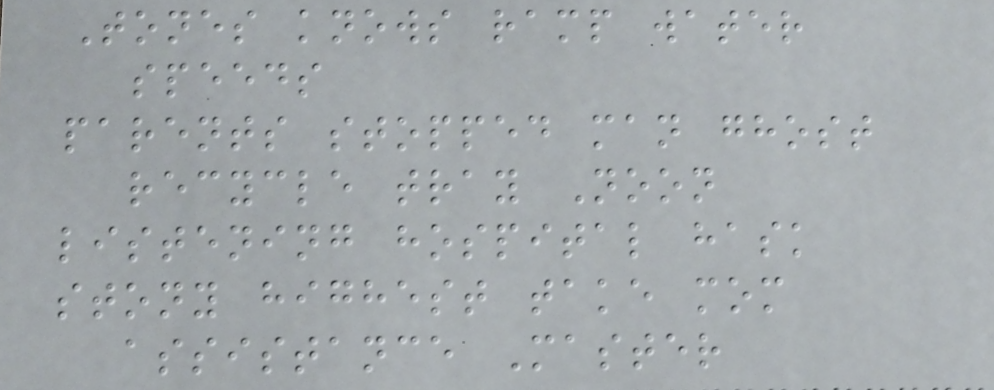Tones knows ramp water
speeds
parents stopped man ghost
recycle tray Noon
listening hospital hask
stony highest take mom
assistance Master
